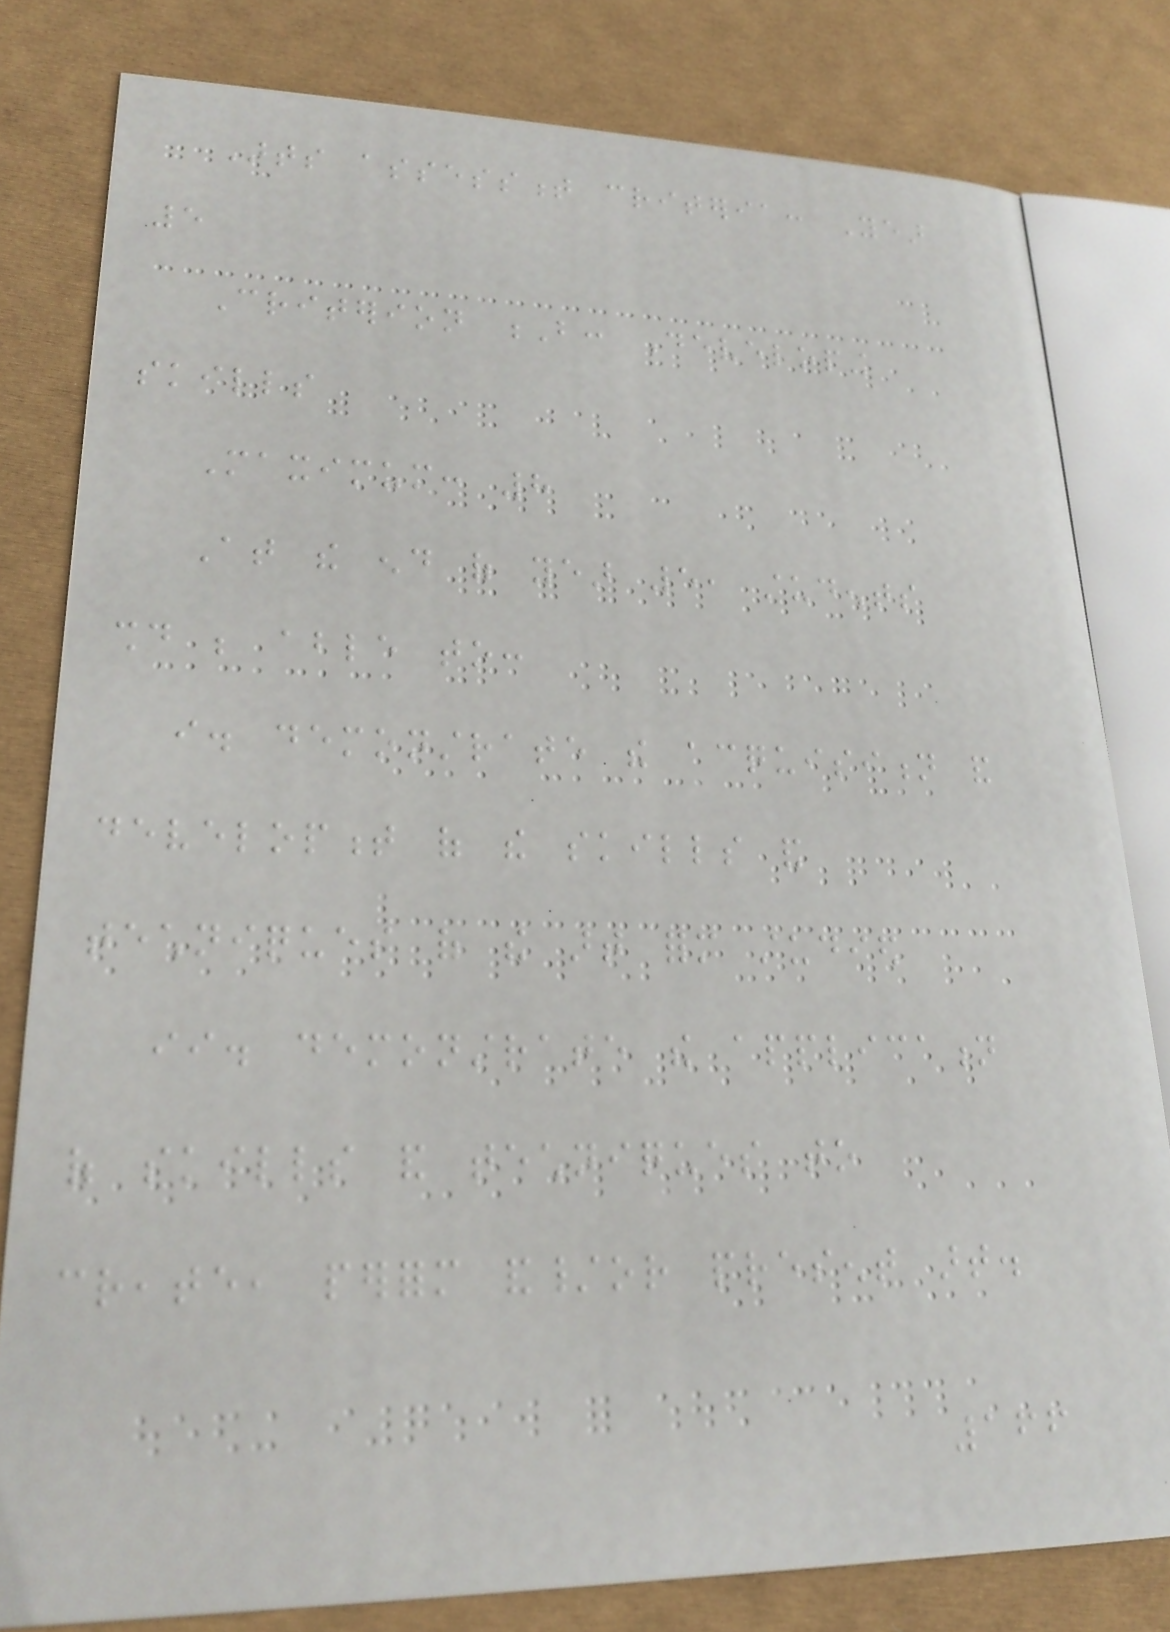Arts assessment criteria: Year
5
Criterion B: Developing
skills
Maximum: 8
At the end of year 5, students
should be able to:
i. demonstrate the acquisition and
development of the skills and
techniques of the art form studied
ii. demonstrate the application
of skills and techniques to
create, perform and/or present art.
166
